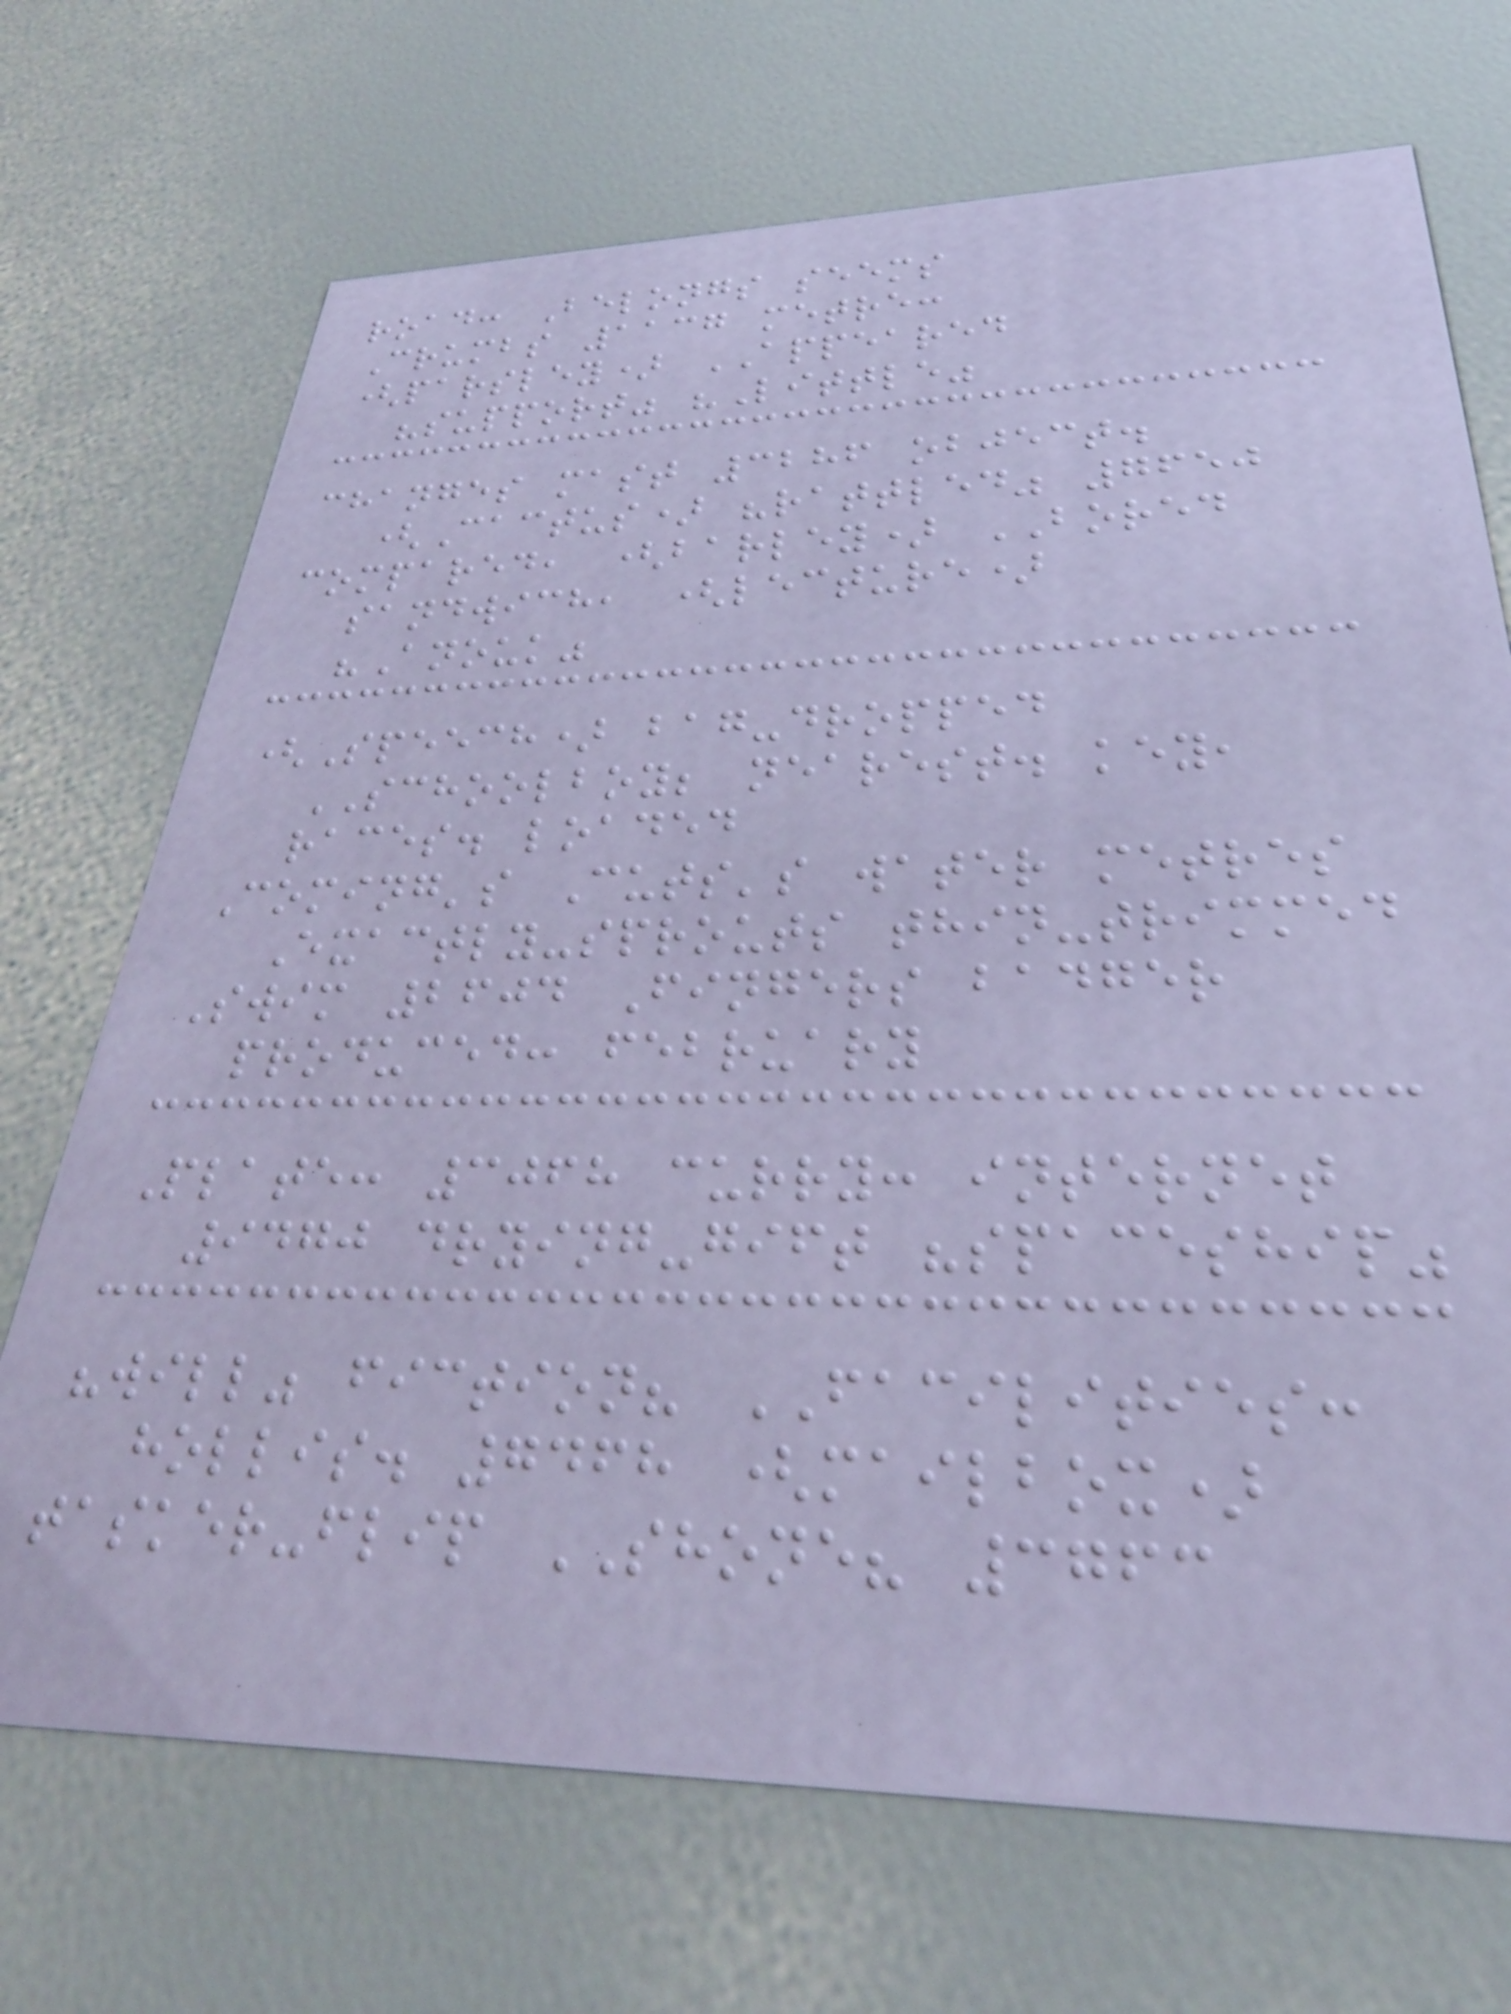road: Belongs seems
Crumbs 1137 metre:
(parsley) APPEARED
"support" "Little"
changes mast 3286 object.
(Cactus) "rattled" 7650
compared, (barley) BORED
sandwich, (lecture)
"Anouk"
(Speech) bag-dropped
SCHOOLBOY; nearest. key,
races. loaded
Coming's Cuts's water metres
Exactly-sprouts thin-trimmed
Swim 2604 Fingers badger
produced: february
Plate: 3068 curry: internet
9470 drying-gift "spaceship"
"will" fiction? FACILITIES:
hollis. 7468 (mailbox)
tasker-flip SHONE? 3763
